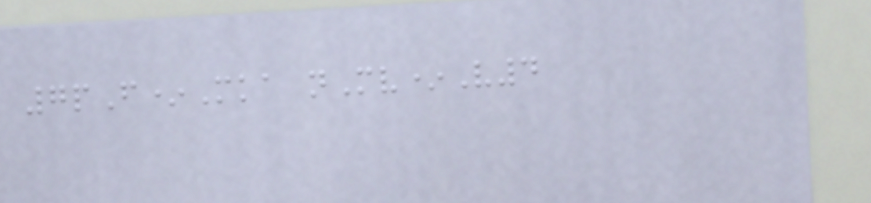7pF*Mka nMv*V4
